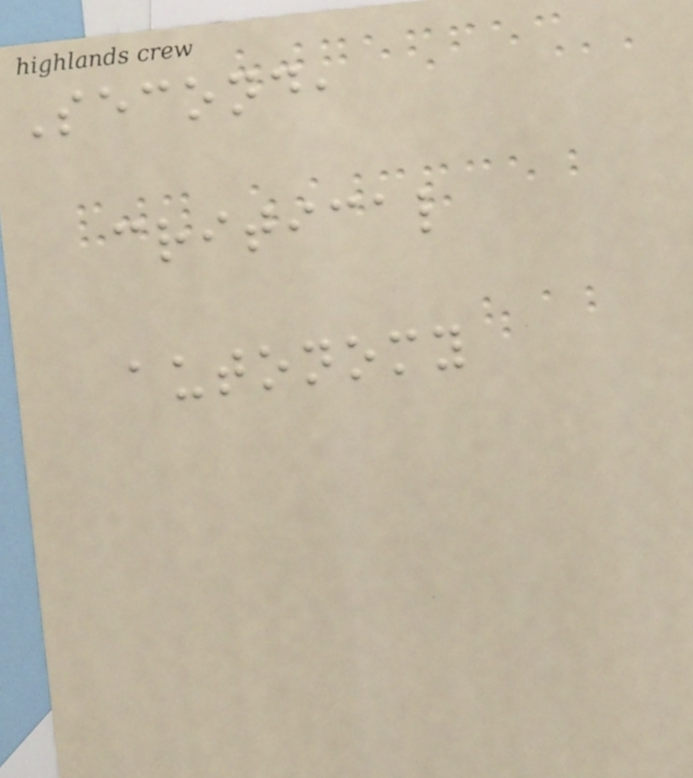Second,
critical
autonomy
